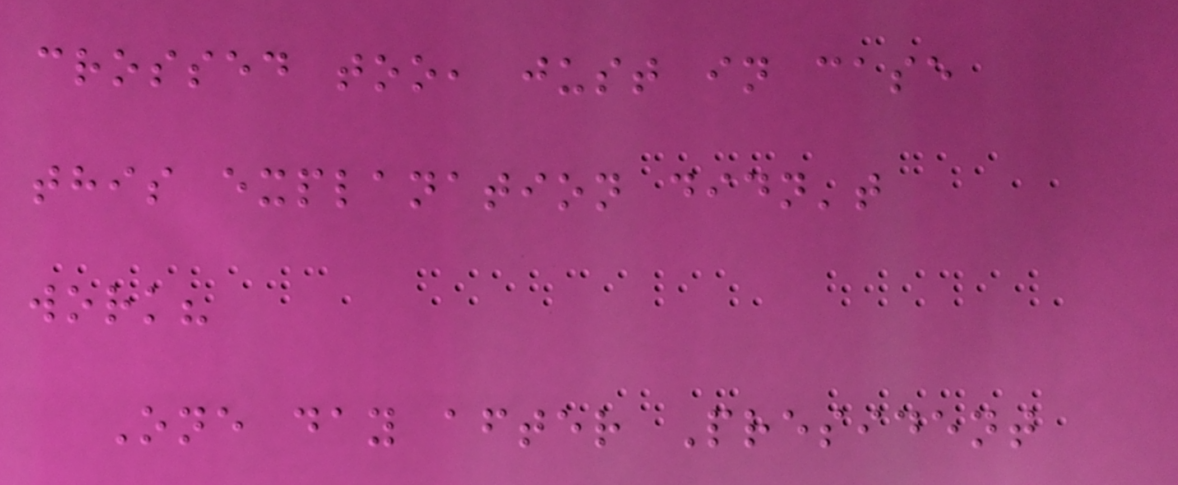crossed too, just in case
this explanation didn't
work?
One day after President
